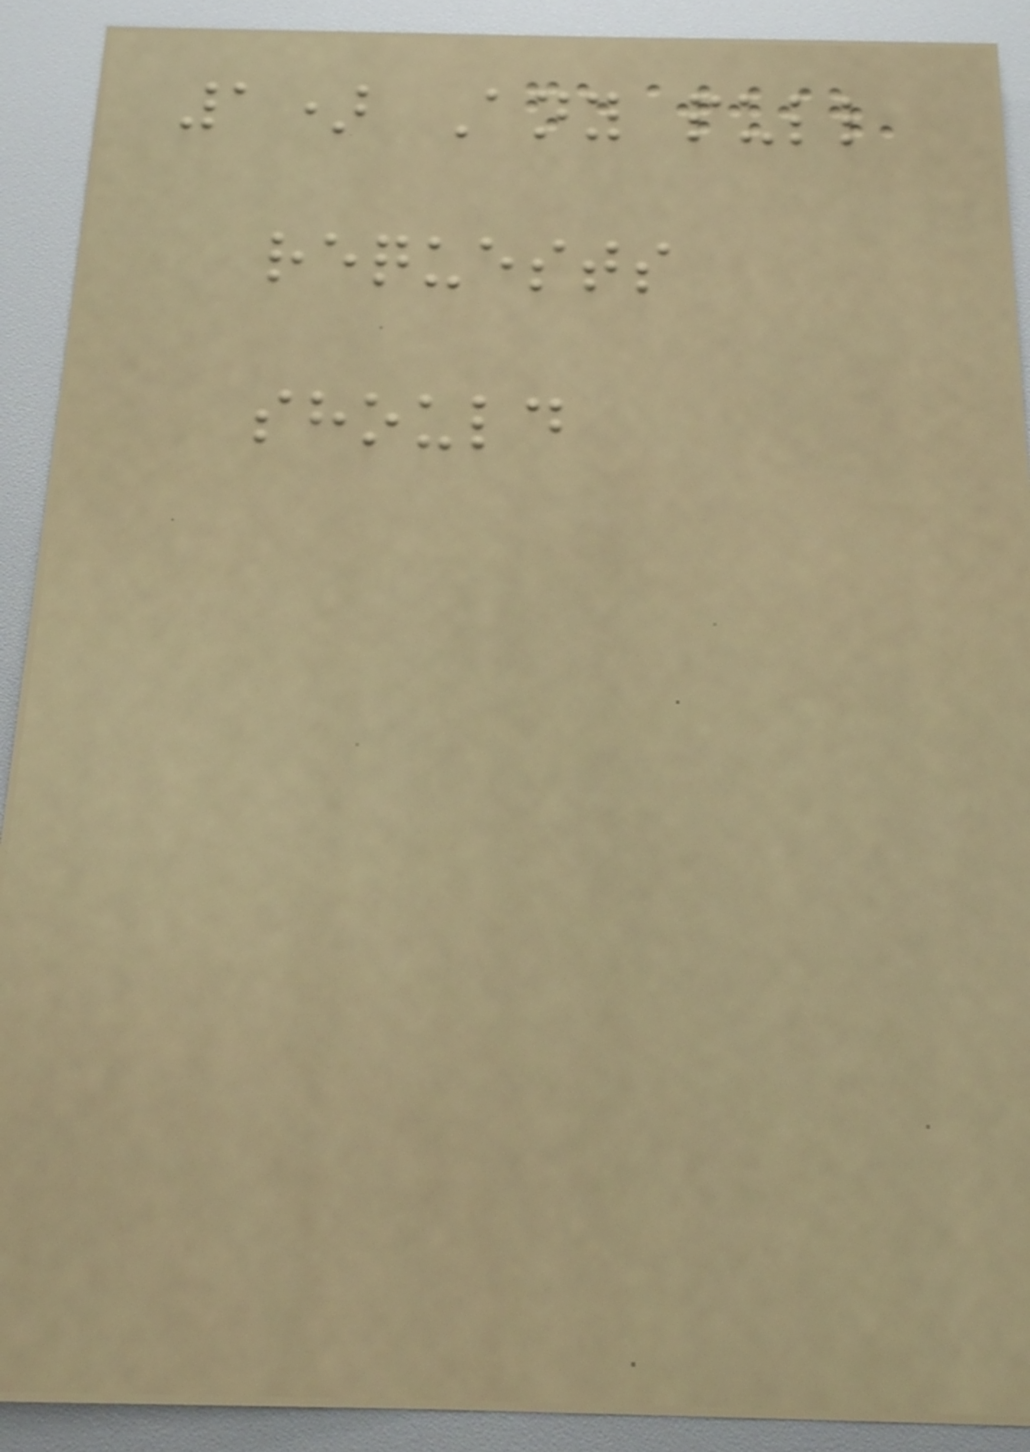1) Any pull
requests
should
